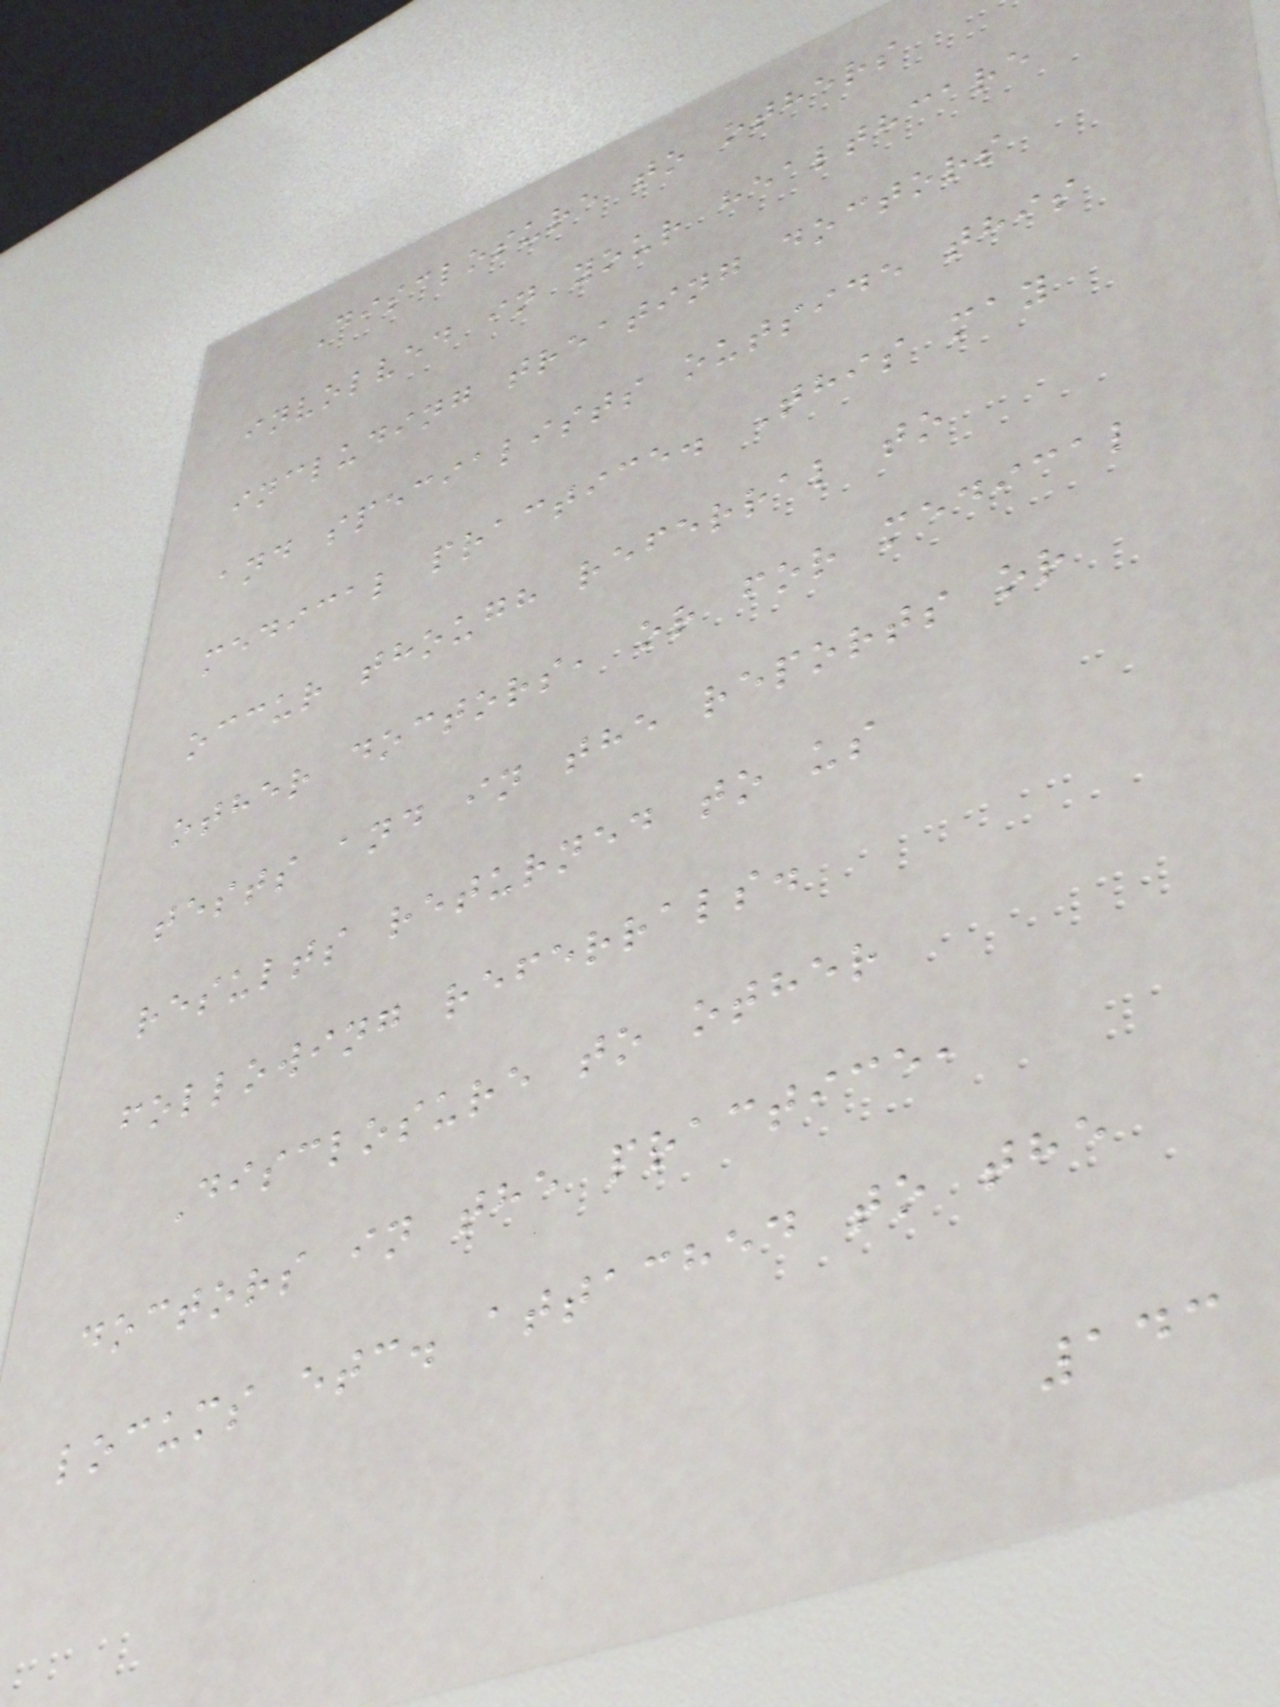Disclosure to others
involved in your healthcare
including treating doctors
and specialists outside this
medical practice. This may
occur though referral to
other doctors, or for medical
tests and in the reports or
results returned to us
following referrals.
Disclosure to other
doctors in the practice,
locums etc. attached to the
143
